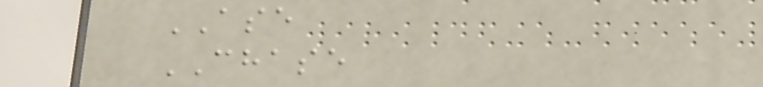ASE
CHASE
